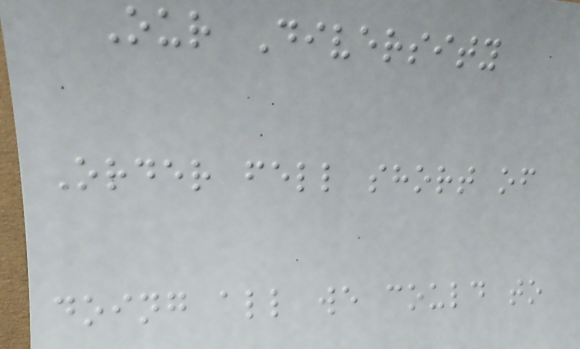Our Diversity
Order fell short of
doing all we could to
